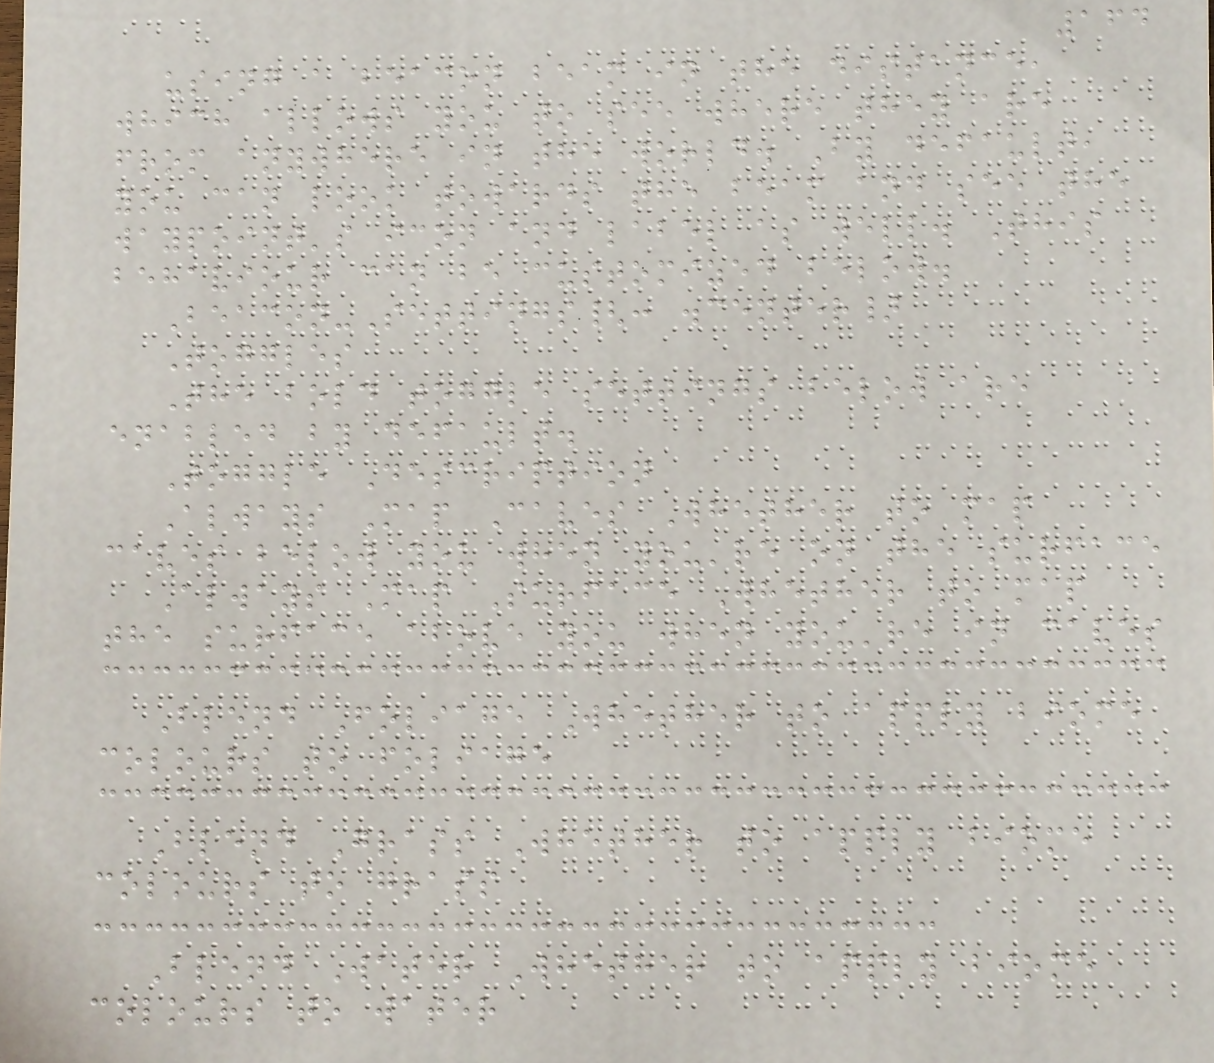164
using a beacon beam in the distance,
which allows you to see where they are
from anywhere in the world. By default,
you can look towards the beam and see the
waypoint's icon and label as well. This
behaviour can be customized below.
Beacon-Settings{: .center}
Toggles
The bold toggle settings below are
enabled by default.
Toggle Description
Always Map Caves Whether to map
caves below you when you're on the surface
Always Map Surface Whether to map
the surface above you when you're in caves
Blend Foliage Whether to apply biome
colours to foliage
Blend Grass Whether to apply biome
colours to grass
Blend Water Whether to apply biome
colours to water
